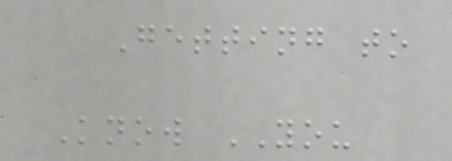Getting to
Know YOU
